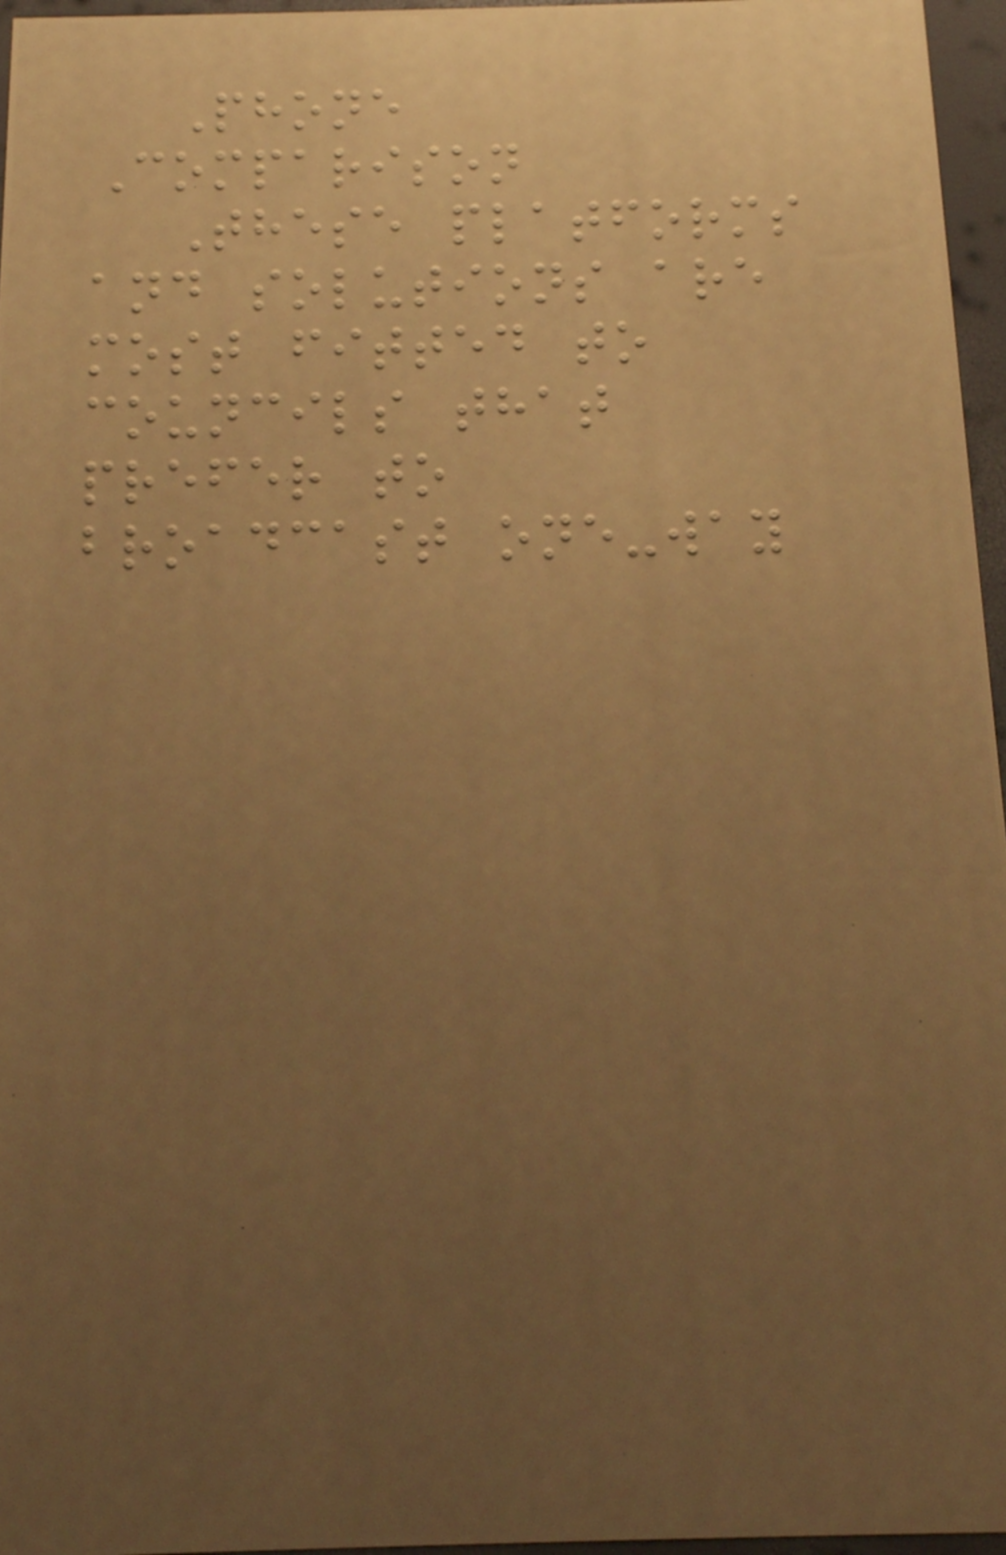Phone
Comparison
These platforms
and solutions are
most fitted to
councils that
prefer to
broadcast one-way
